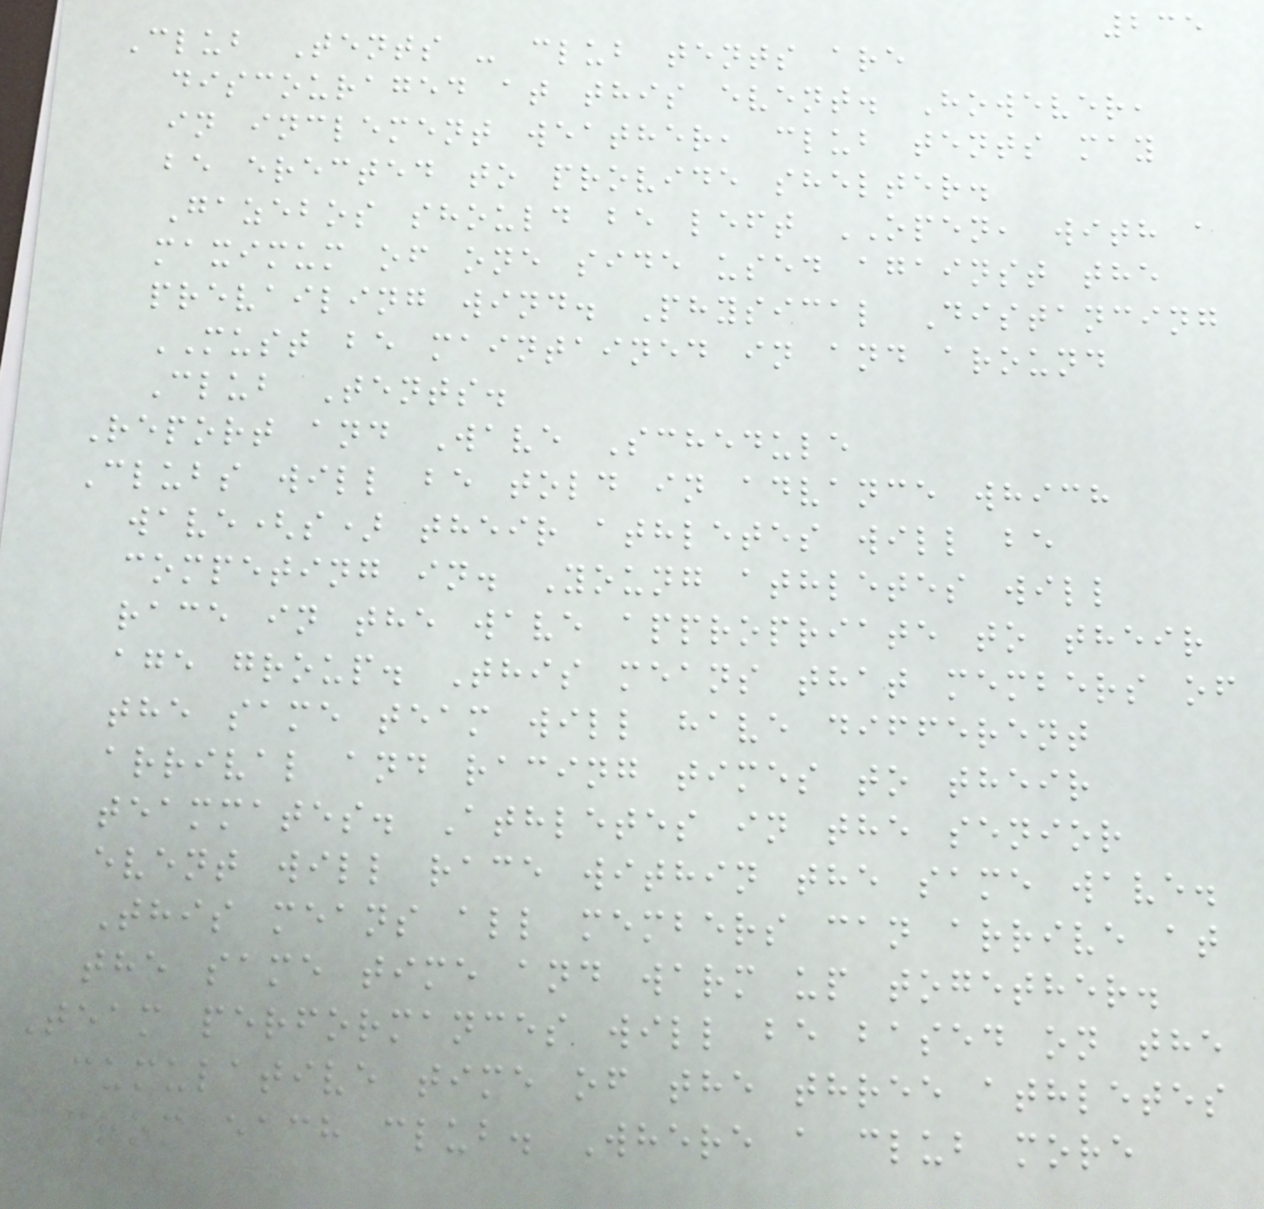235
Club Tents - club tents are
discouraged at this event. However,
in inclement weather, club tents may
be erected to provide shelter.
Gazebos should be left OPEN, with a
maximum of one side used against the
prevailing wind. Physical Distancing
MUST be maintained in and around
Club Tents.
Report and Wave Schedule
Clubs will be told in advance which
wave(s) their athletes will be
competing in. Young athletes will
race in the wave appropriate to their
age group. This means that members of
the same team will have different
arrival and racing times to their
teammates. Athletes in the senior
event will race within the same wave.
This means all members can arrive at
the same time and warm up together.
Team performances will be based on the
cumulative time of the three athletes
from each club. Where a club more
